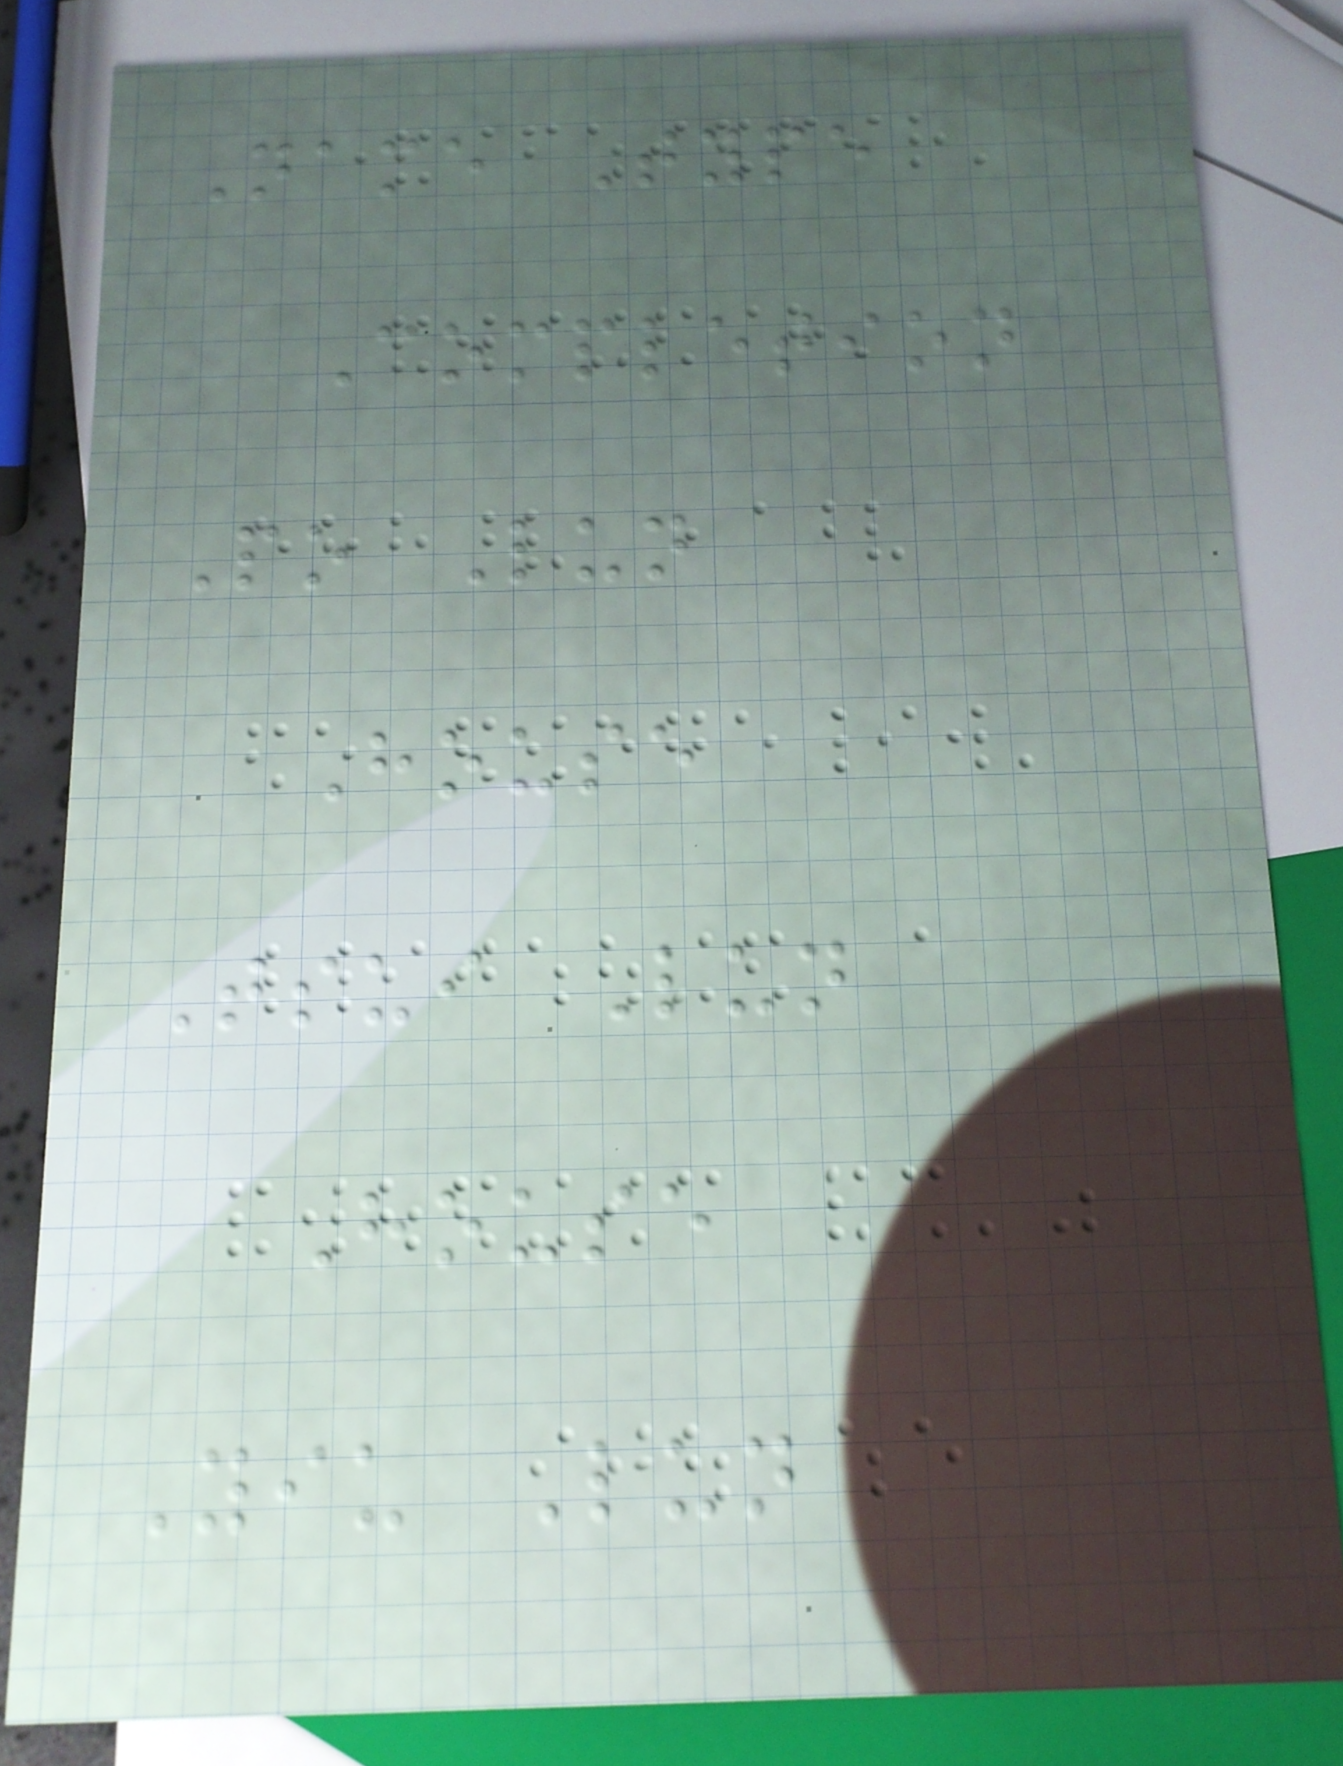Name Type
Completion
Po Lun
House
Tsui Lun
House
Yiu Lun
